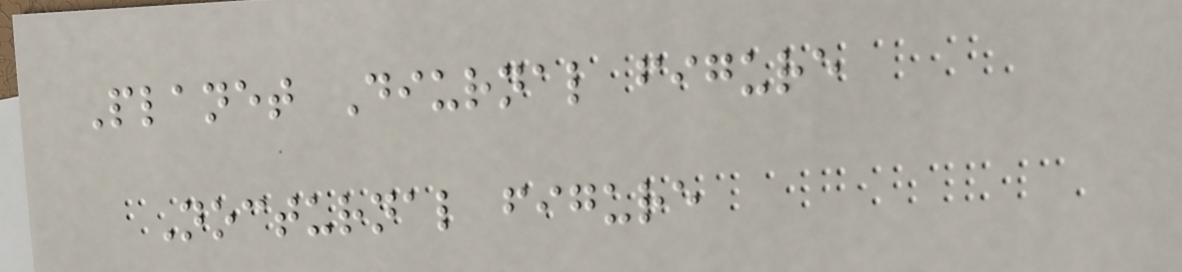Planet Diurnal figure
Nocturnal figure
